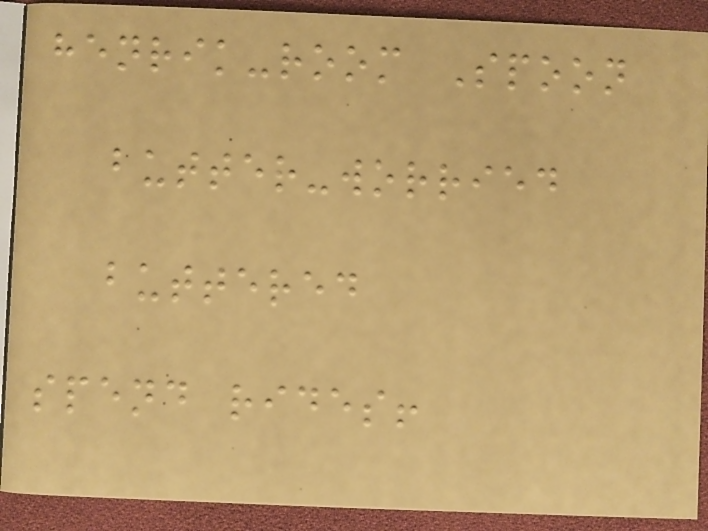henrik-room Spoon
butter-worried
buttered
spend rides!
